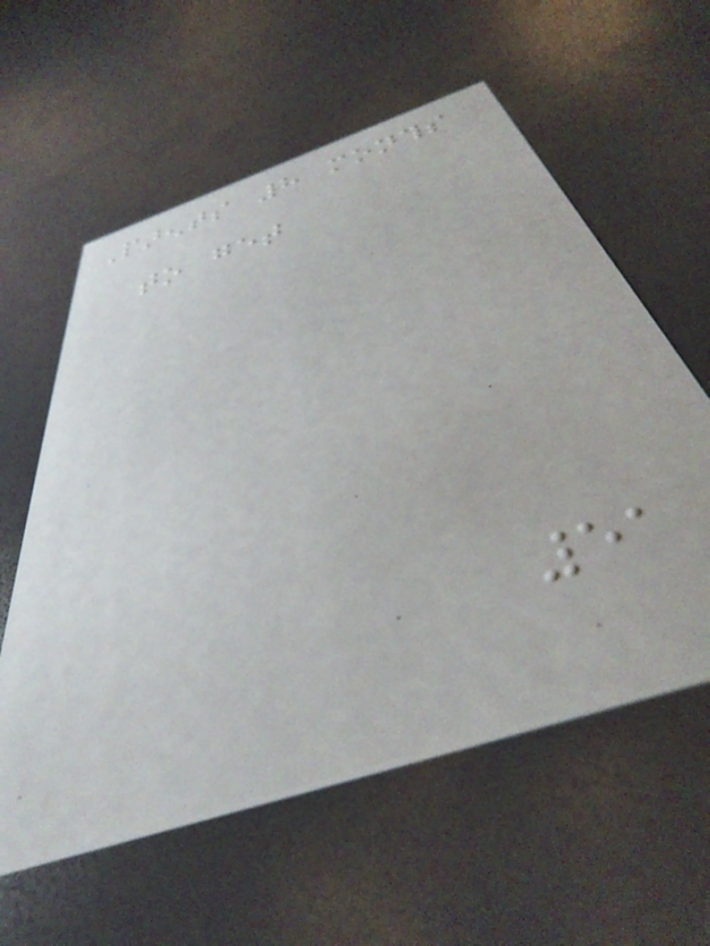Parents 8 months
to get
51
